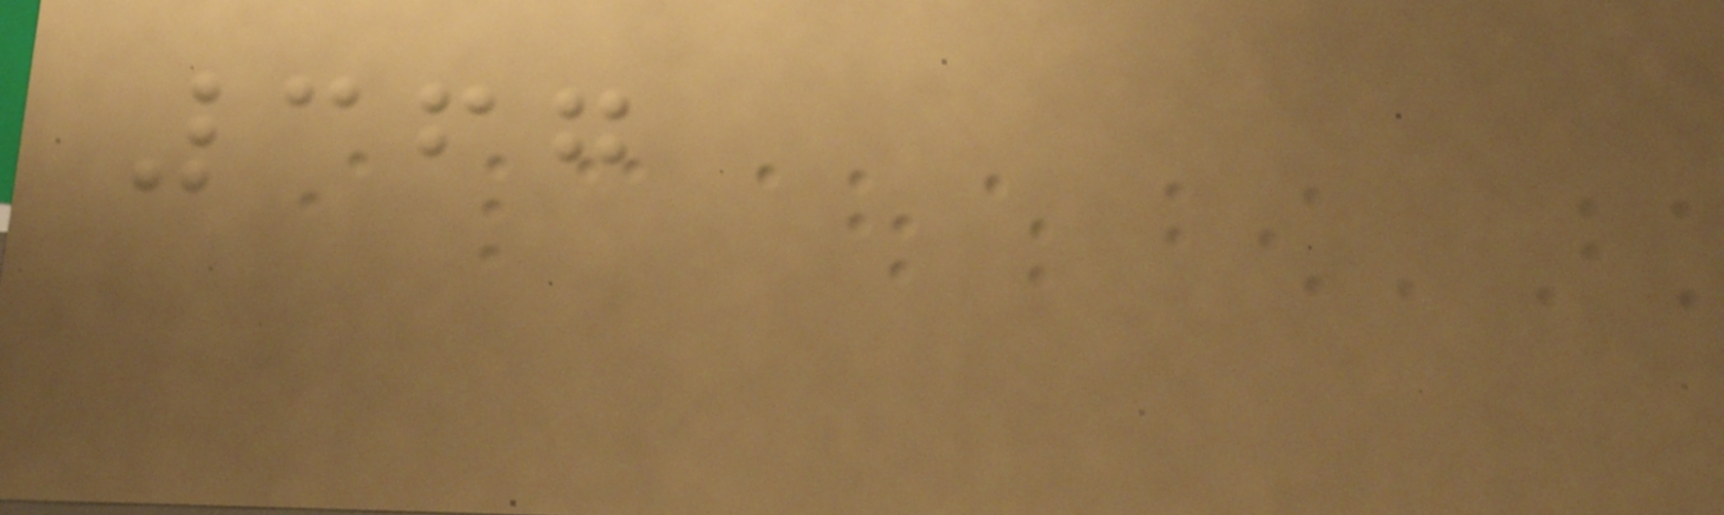367
